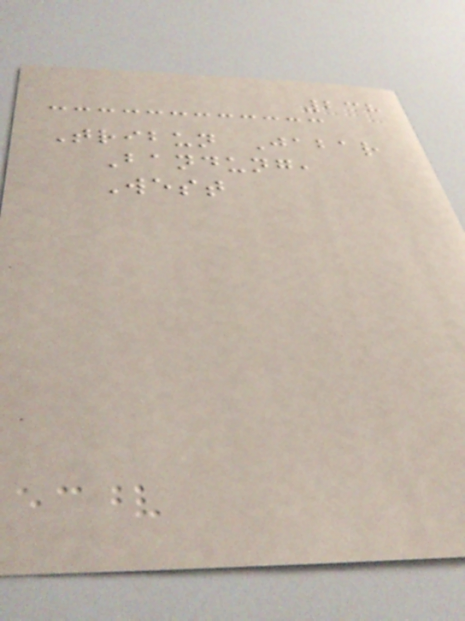238
Tribun Jabar
Bandung,
West
